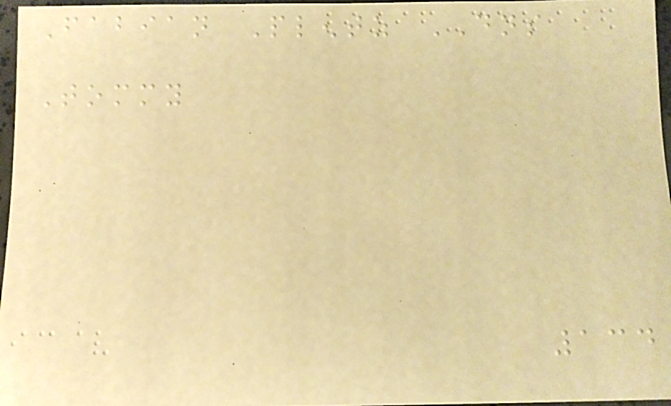Fabian Plentz DNS
Tommy
134
